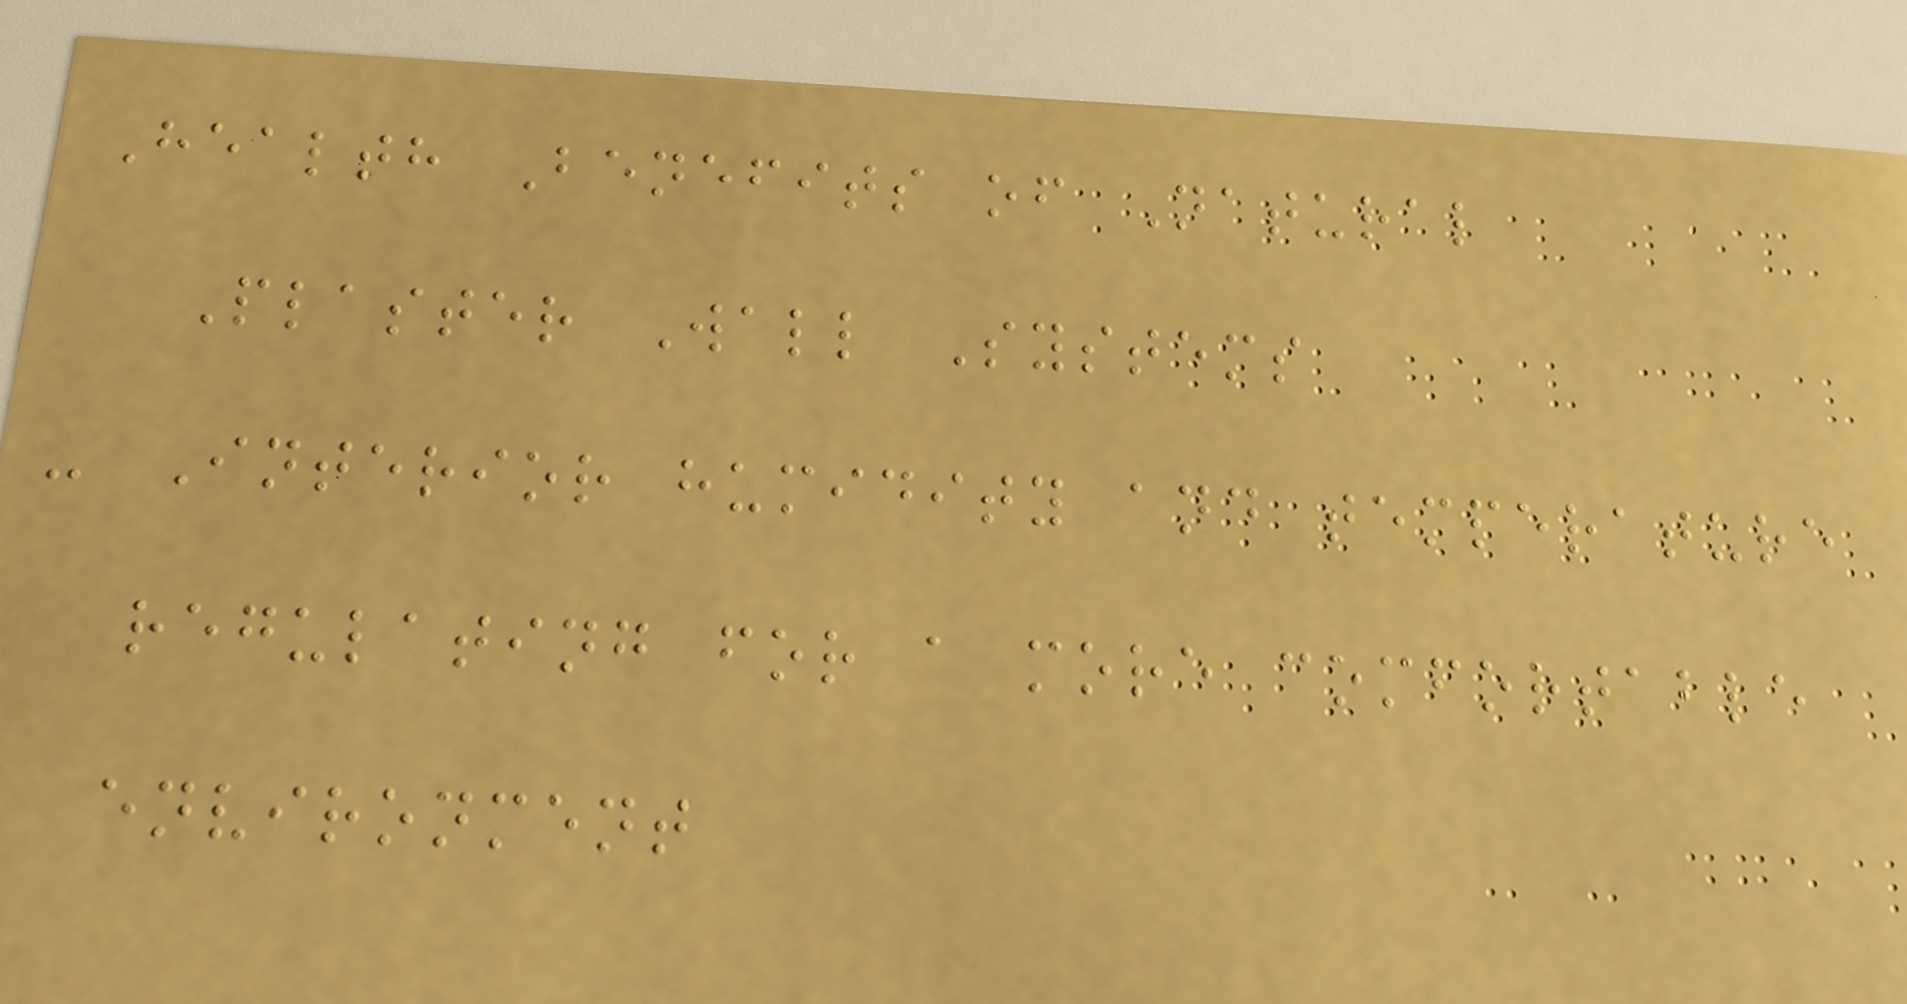Health Benefits of Natural
Plaster Wall Systems
- Interior humidity and temperature
regulating for a more comfortable
environment
